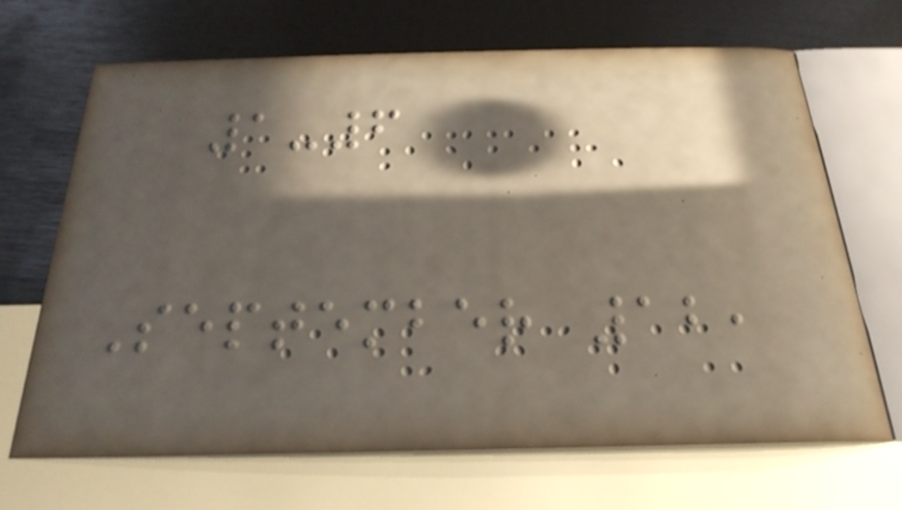1-6
September 12,
